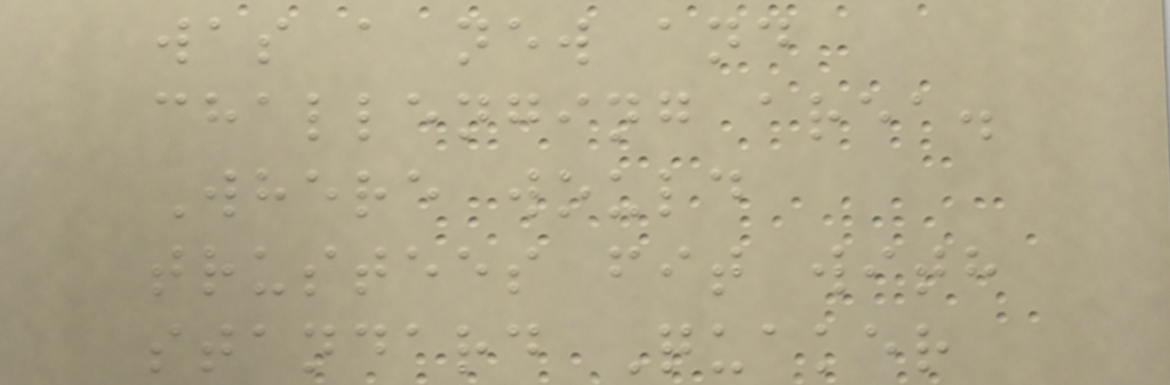was a new and
challenging area.
Where would
trustees fit with
standard Quaker
